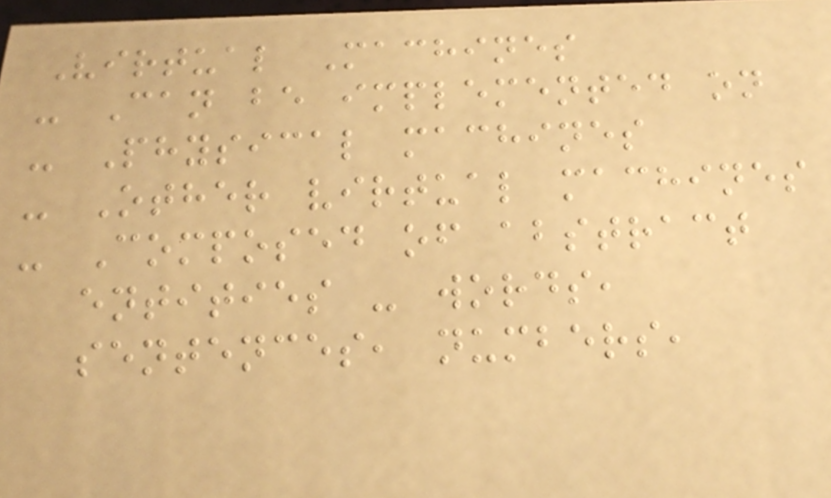Virtual Machines
- Can be implemented on
- Physical machines
- Other virtual machines
- Composed of abstract
entities - words,
sentences, numbers,
